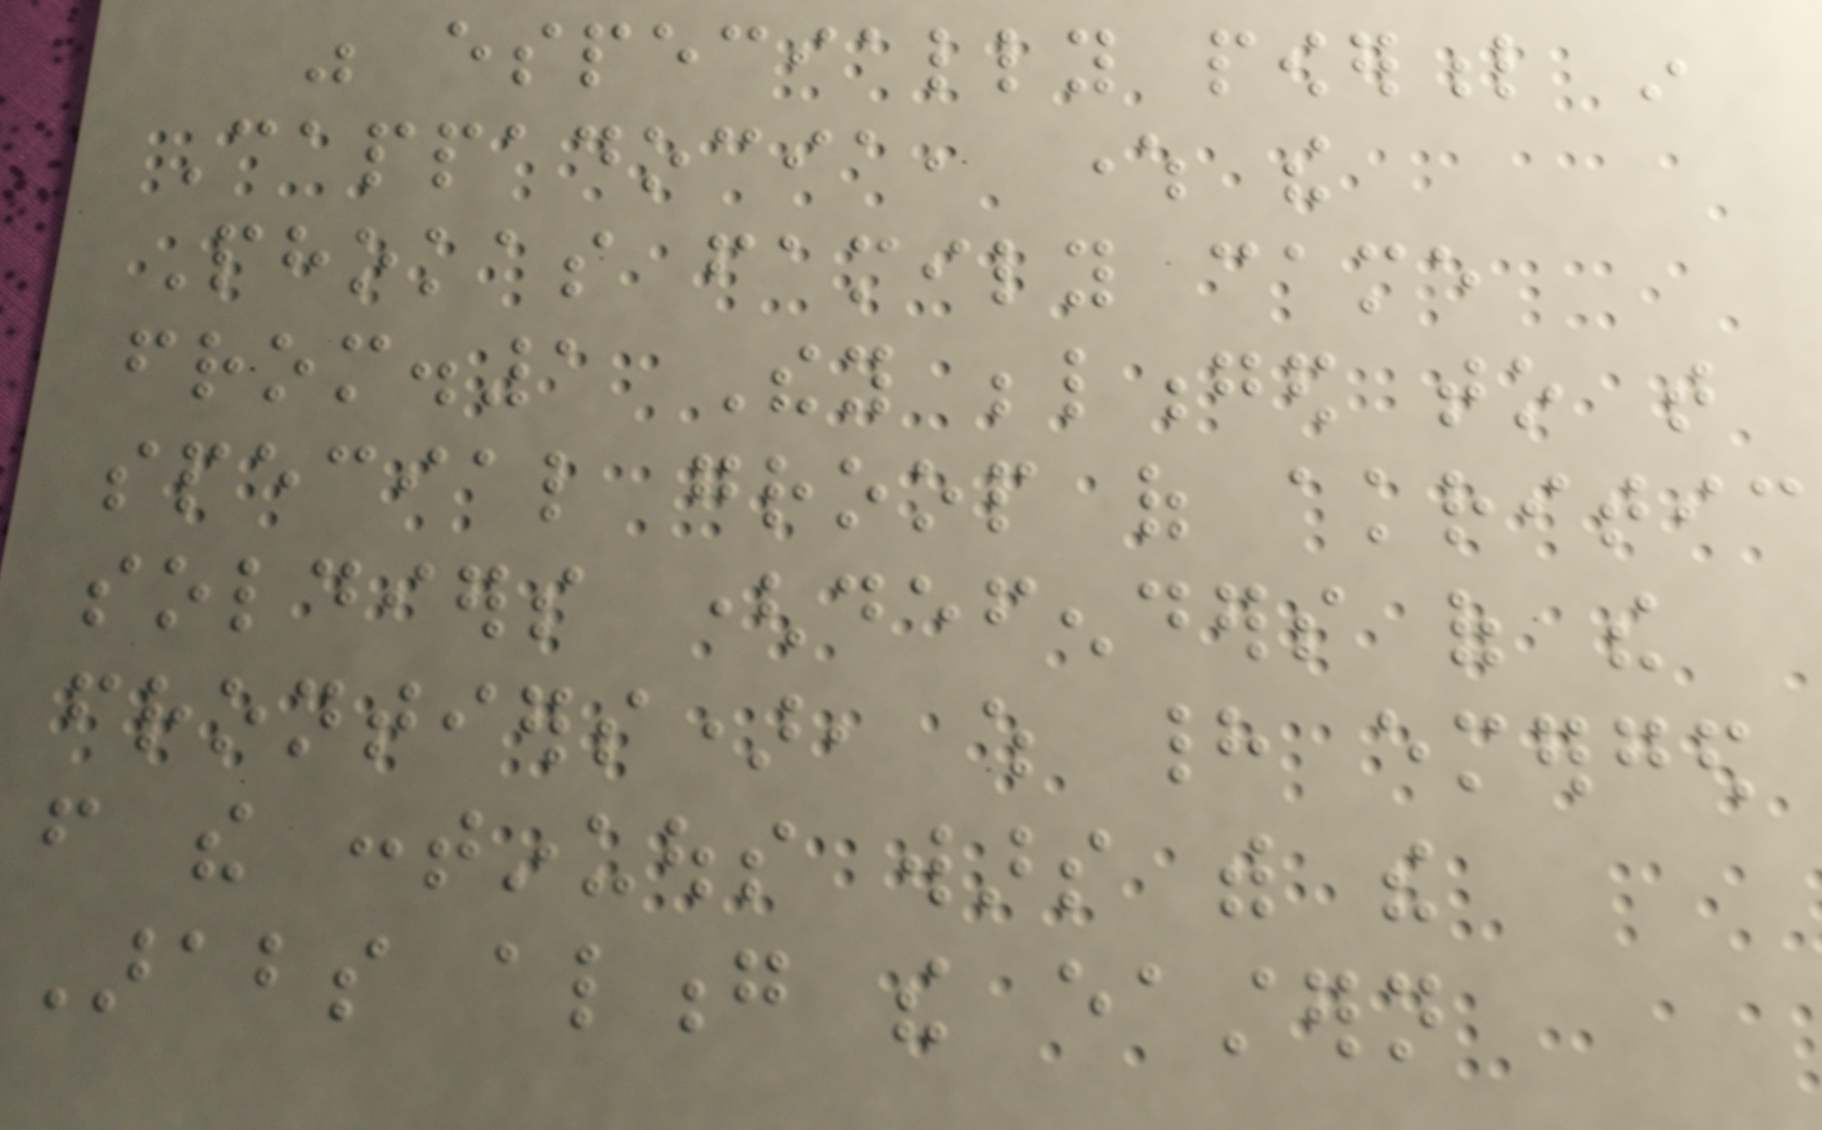was especially powerful in
Cappadocia, where the
Phokas family came
from.1 They belonged to that
special groop of akritic
soldiers (defenders of the
frontiers), which had emerged
from the continuous wars with the
Arabs along the eastern
